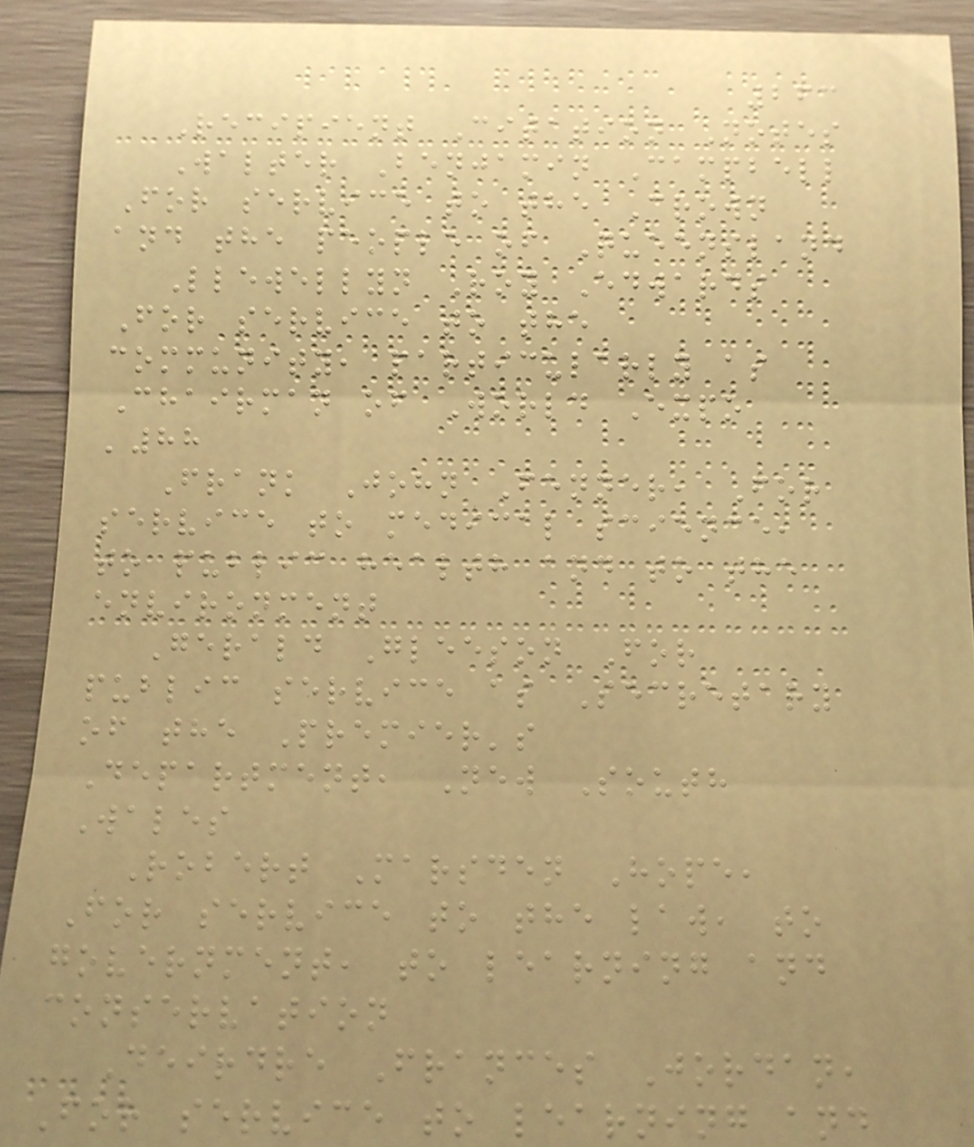263
Recipient Citation Notes
Walter Benjamin Campbell
For service to the Crown
and the people of Queensland
Llewellyn Roy Edwards
For service to the
community, particularly as
Chairman of World Expo
'88
Frank John Fenner, For
service to medical science,
to public health and to the
environment
Gerald Gleeson For
public service as Secretary
of the Premier's
Department, New South
Wales
Robert Marsden Hope,
For service to the law, to
government, to learning and
conservation
Deirdre Frances Jordan,
For service to learning and
